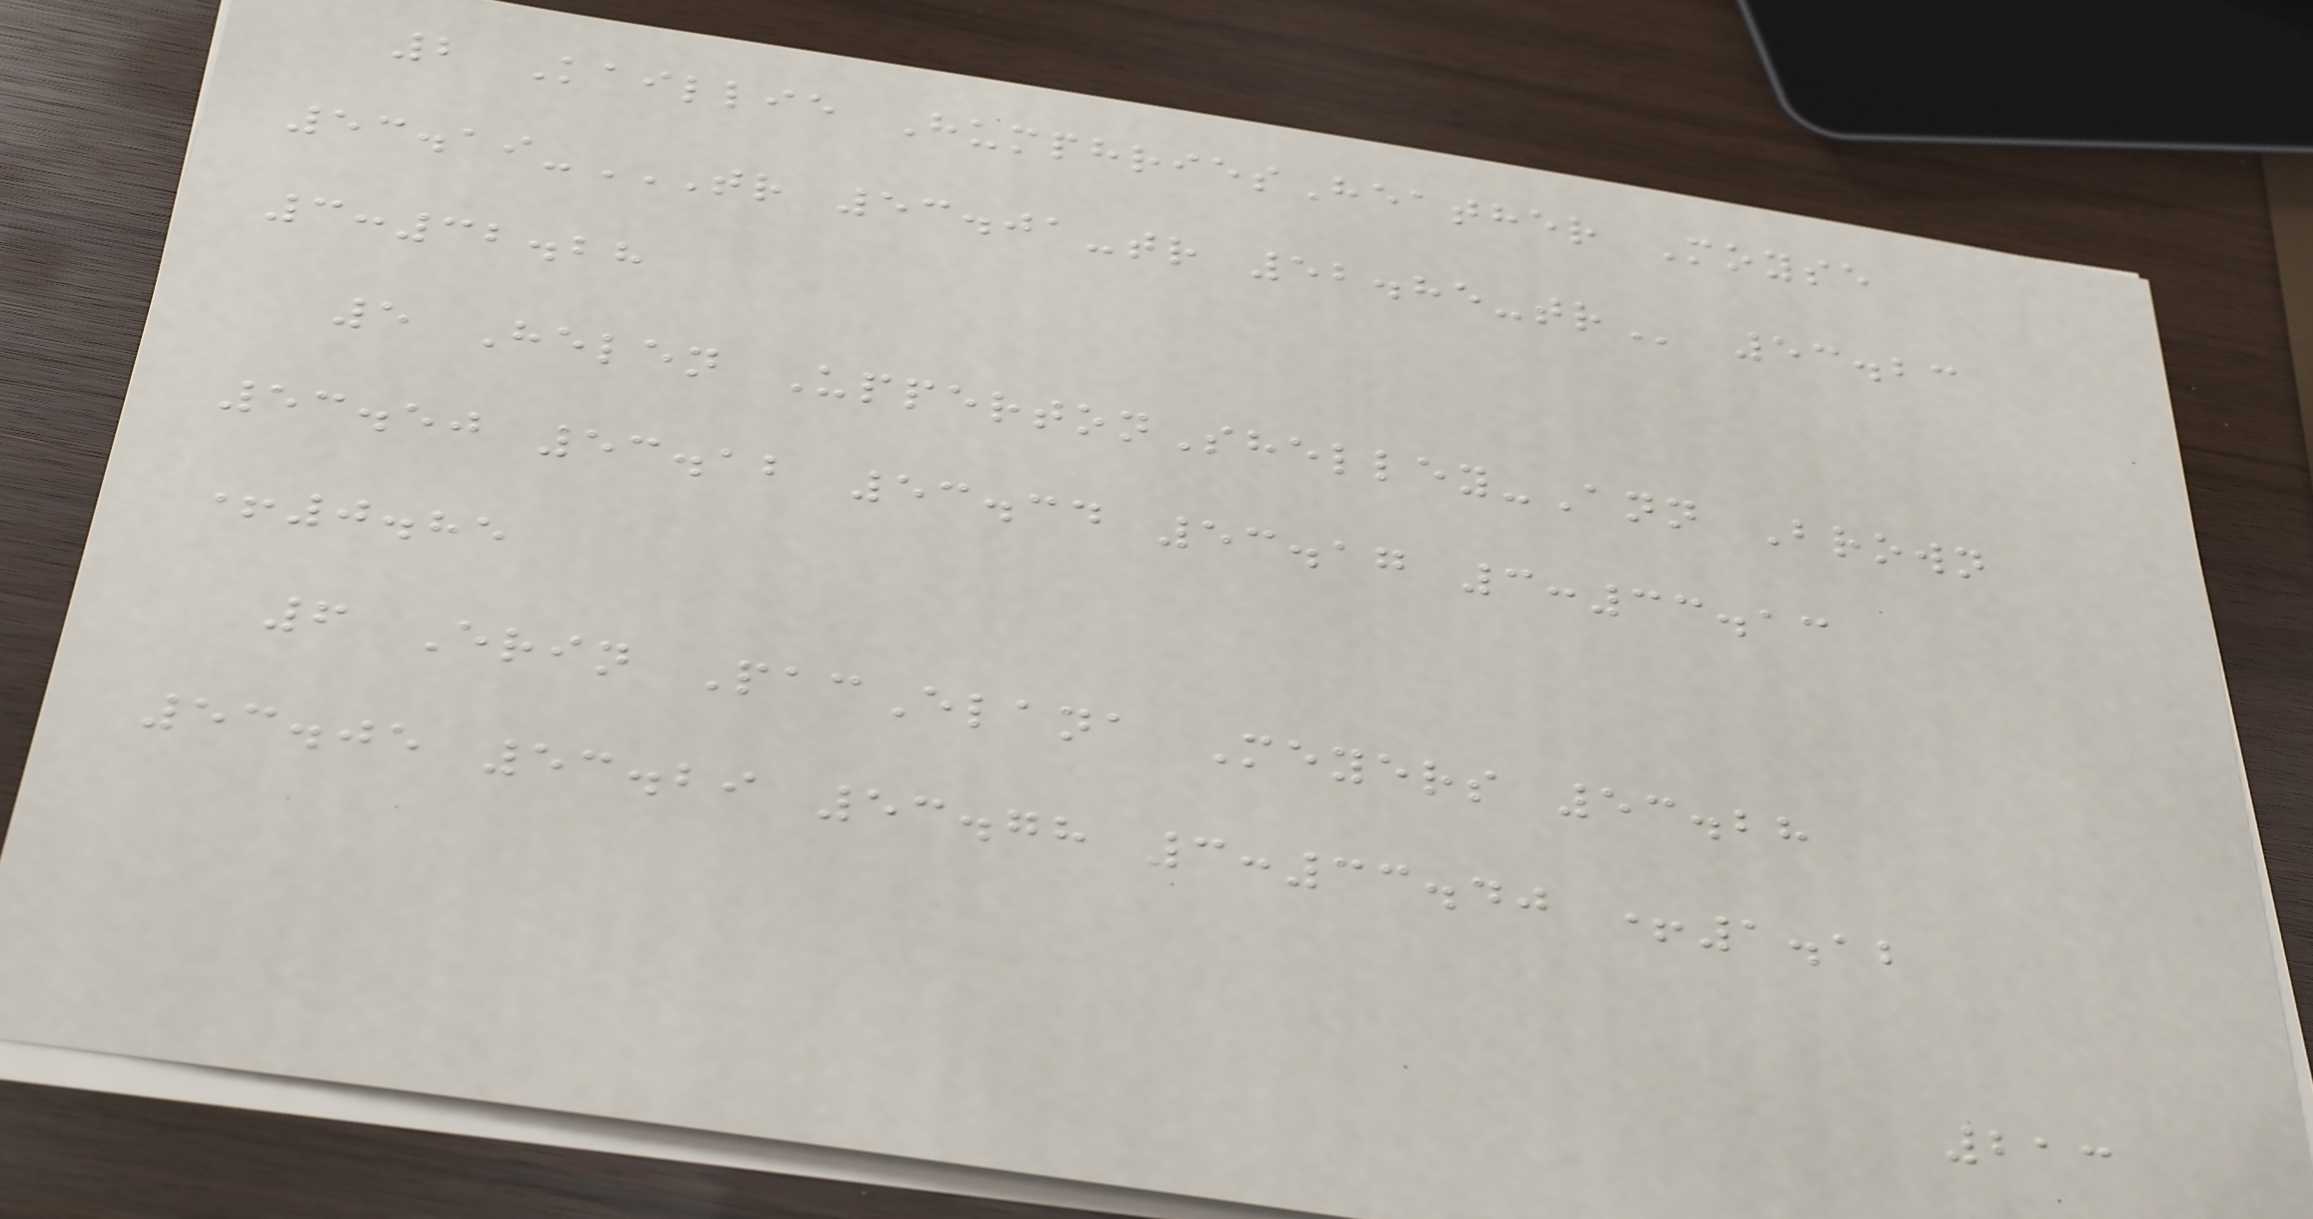2 Kaillie HumphriesHeather Moyse
53.19-TR 53.01-TR 52.85-TR 53.23
3:32.28
5 Helen UppertonShelley-Ann Brown
53.50 53.12 53.34 53.17 3:33.13
+0.85
6 Erin PacElana Meyers 53.28
53.05 53.29 53.78 3:33.40 +1.12
213
